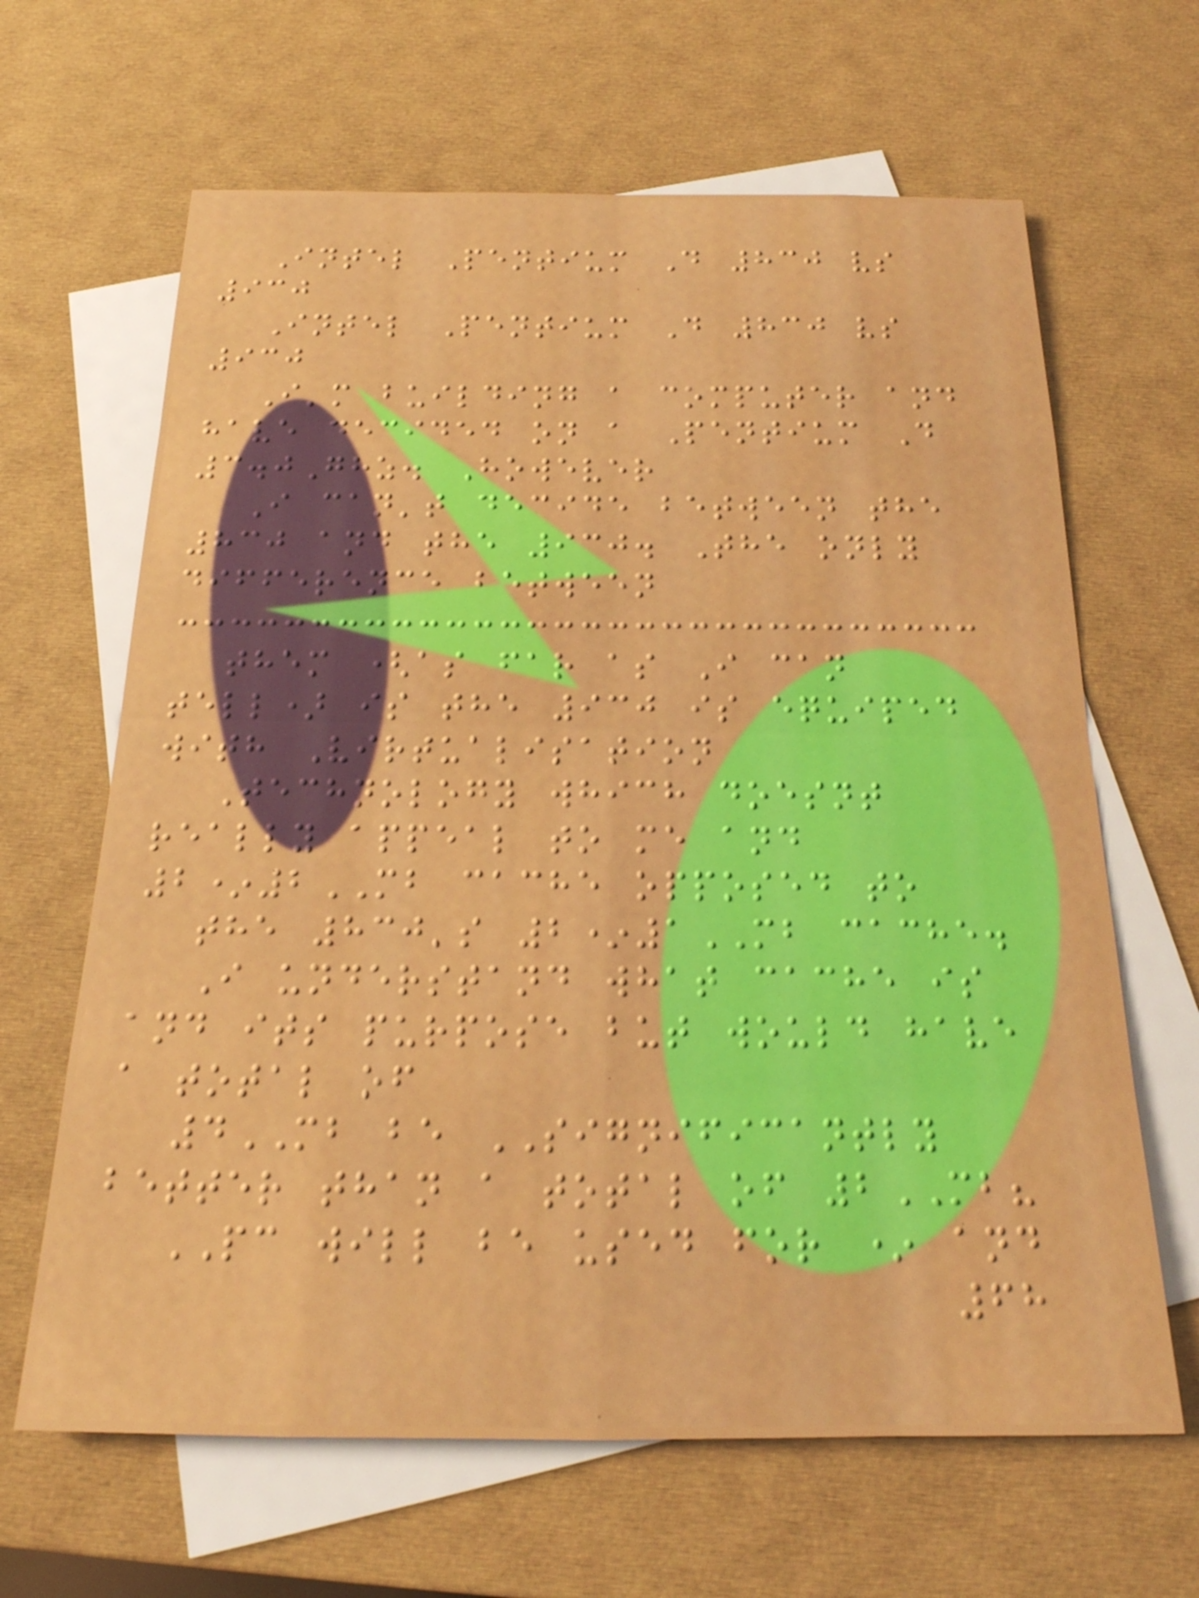Intel Pentium D 830 vs
930
Intel Pentium D 830 vs
930
I'm building a computer and
have decided on a Pentium D
3.0Ghz. However
I can't decide between the
830 and the 930. The only
difference between
them (as far as I can
tell) is the 930 is equiped
with Virtualisation
Technology which doesnt
really appeal to me and
2*2MB cache opposed to
the 830's 2*1MB cache.
I understand what cache is
and its purpose but would have
a total of
4MB be SIGNIFICANTLY
better than a total of 2MB?
PC will be used for * and
68
